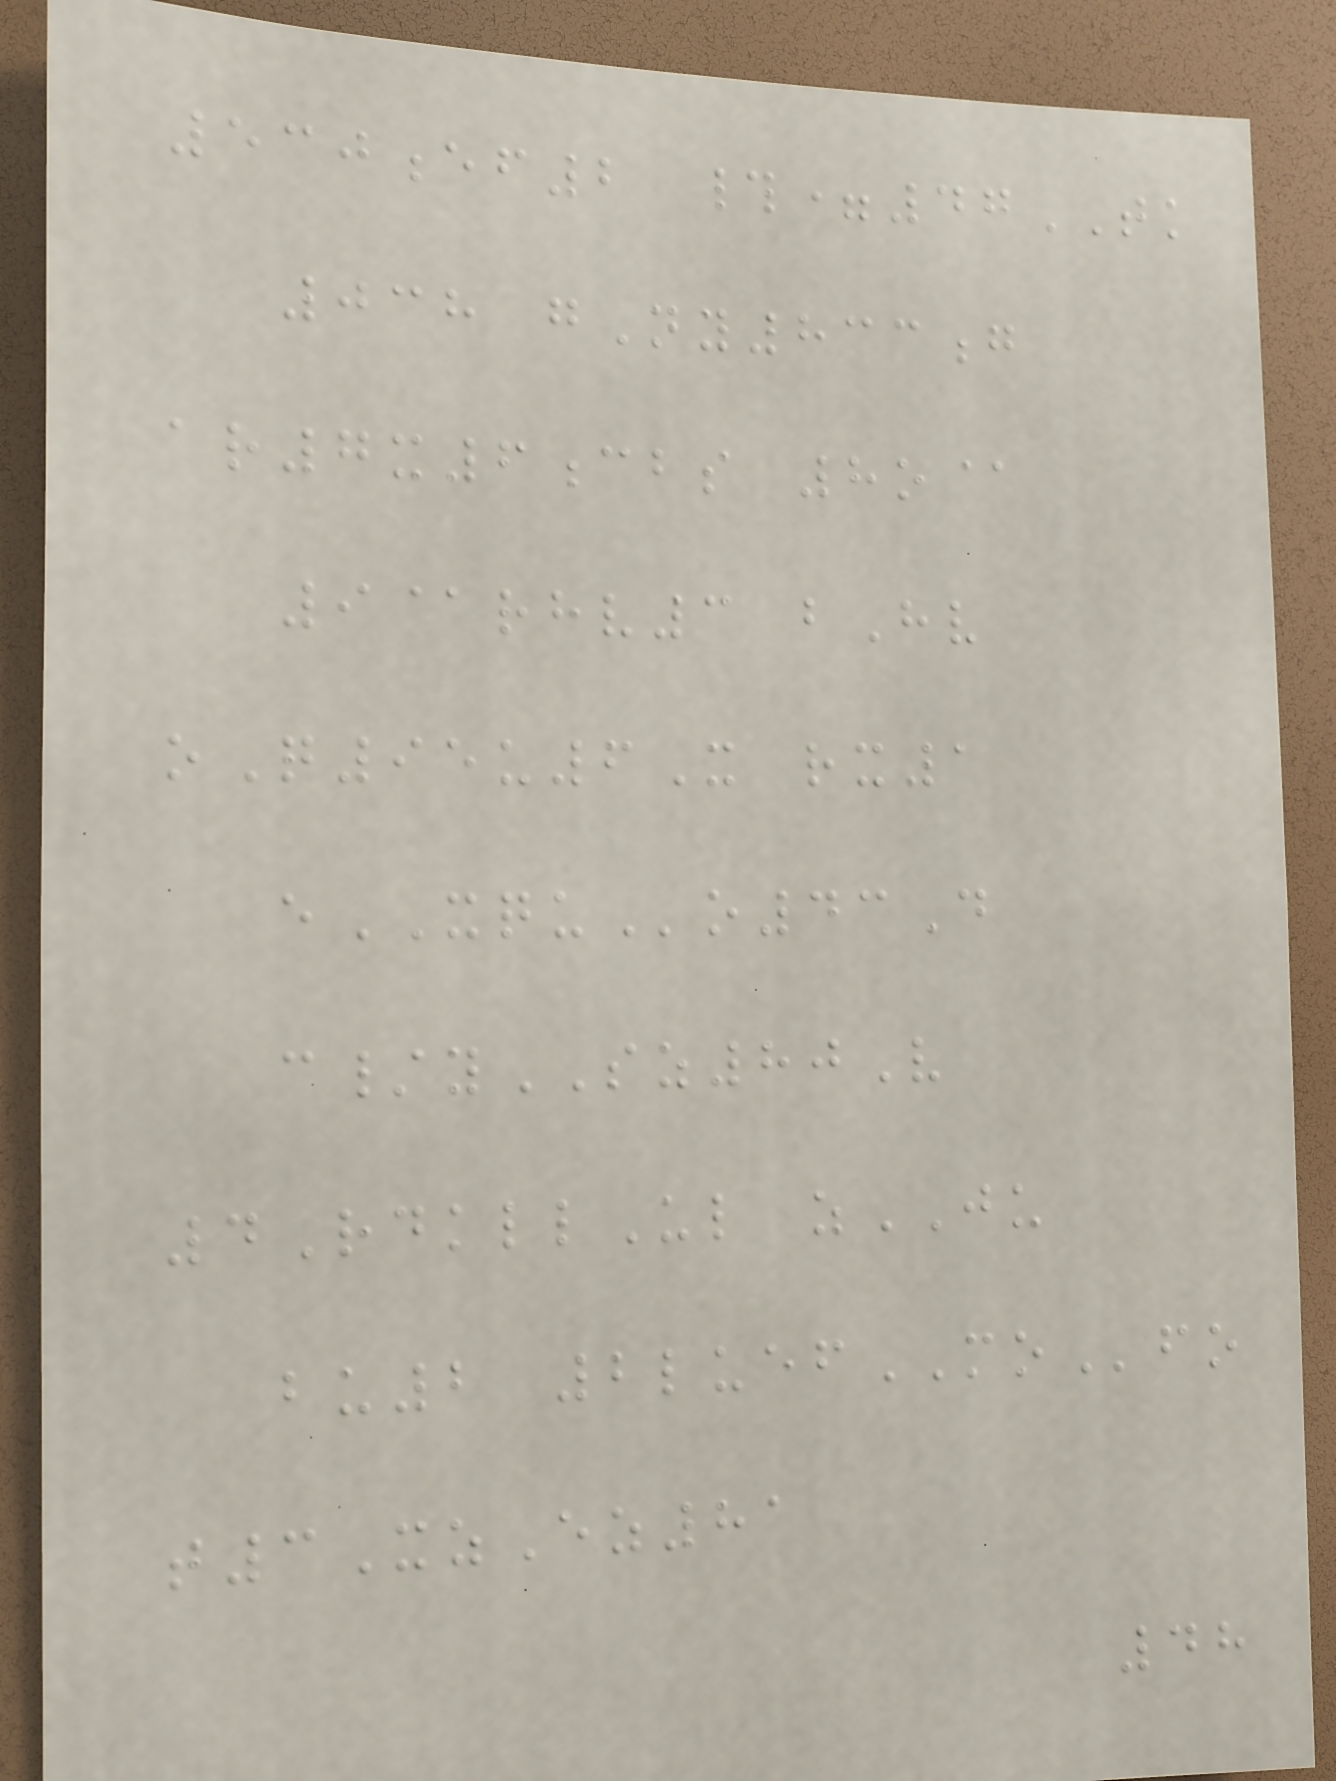530ef2 #=47TK
038 gNy833g
ar7x6cbs 8o@
9@rhv3 bHv
oQ95u6X rx1
eXQUo43D
c/ySZ80V
4RdkllUl zJU
bu2 2luefMOfo
t3XzEz81
48
